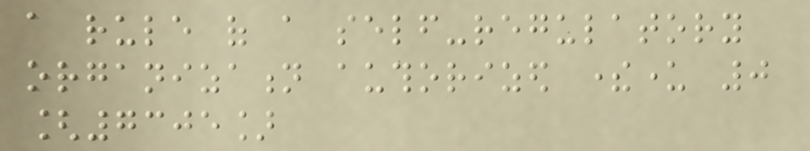a rule of a self-regulatory
organization authorized thereunder 0
[7305]
